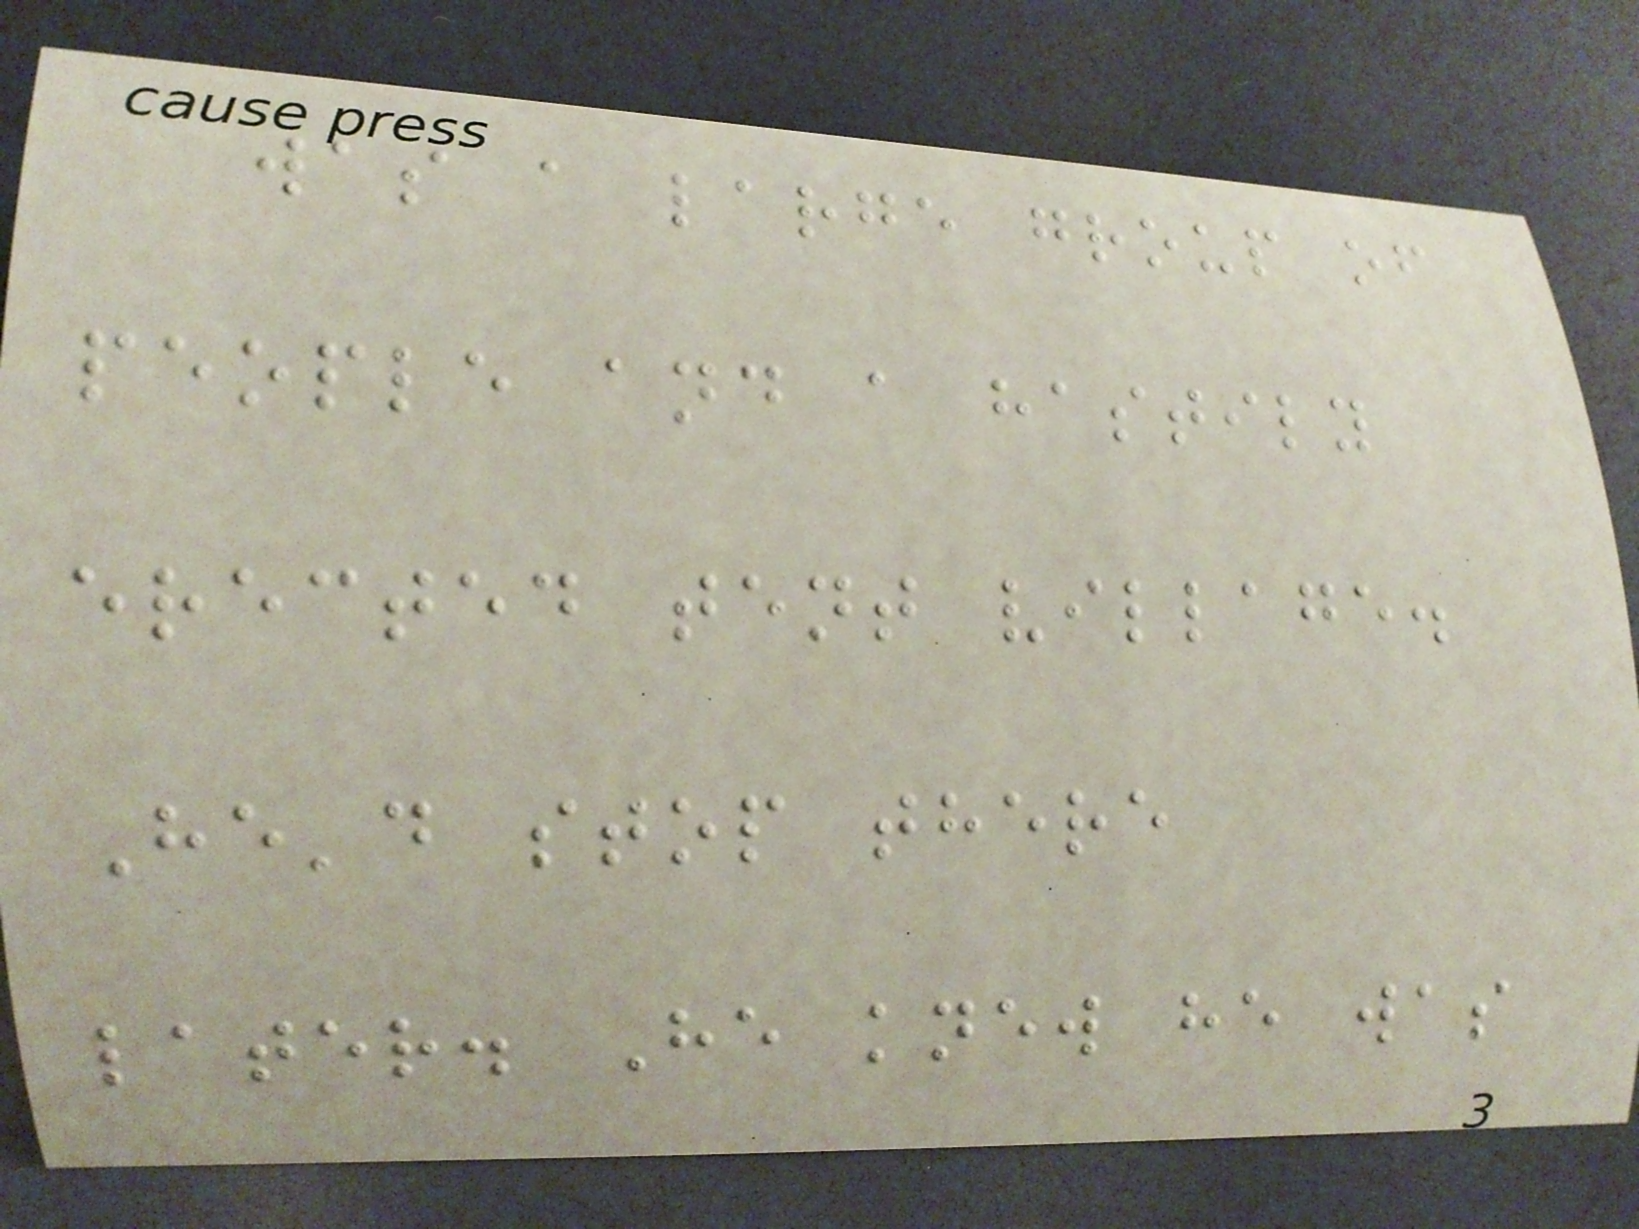was a large group of
people and a hastily
erected tent village.
He'd stop there
later. He knew he was
